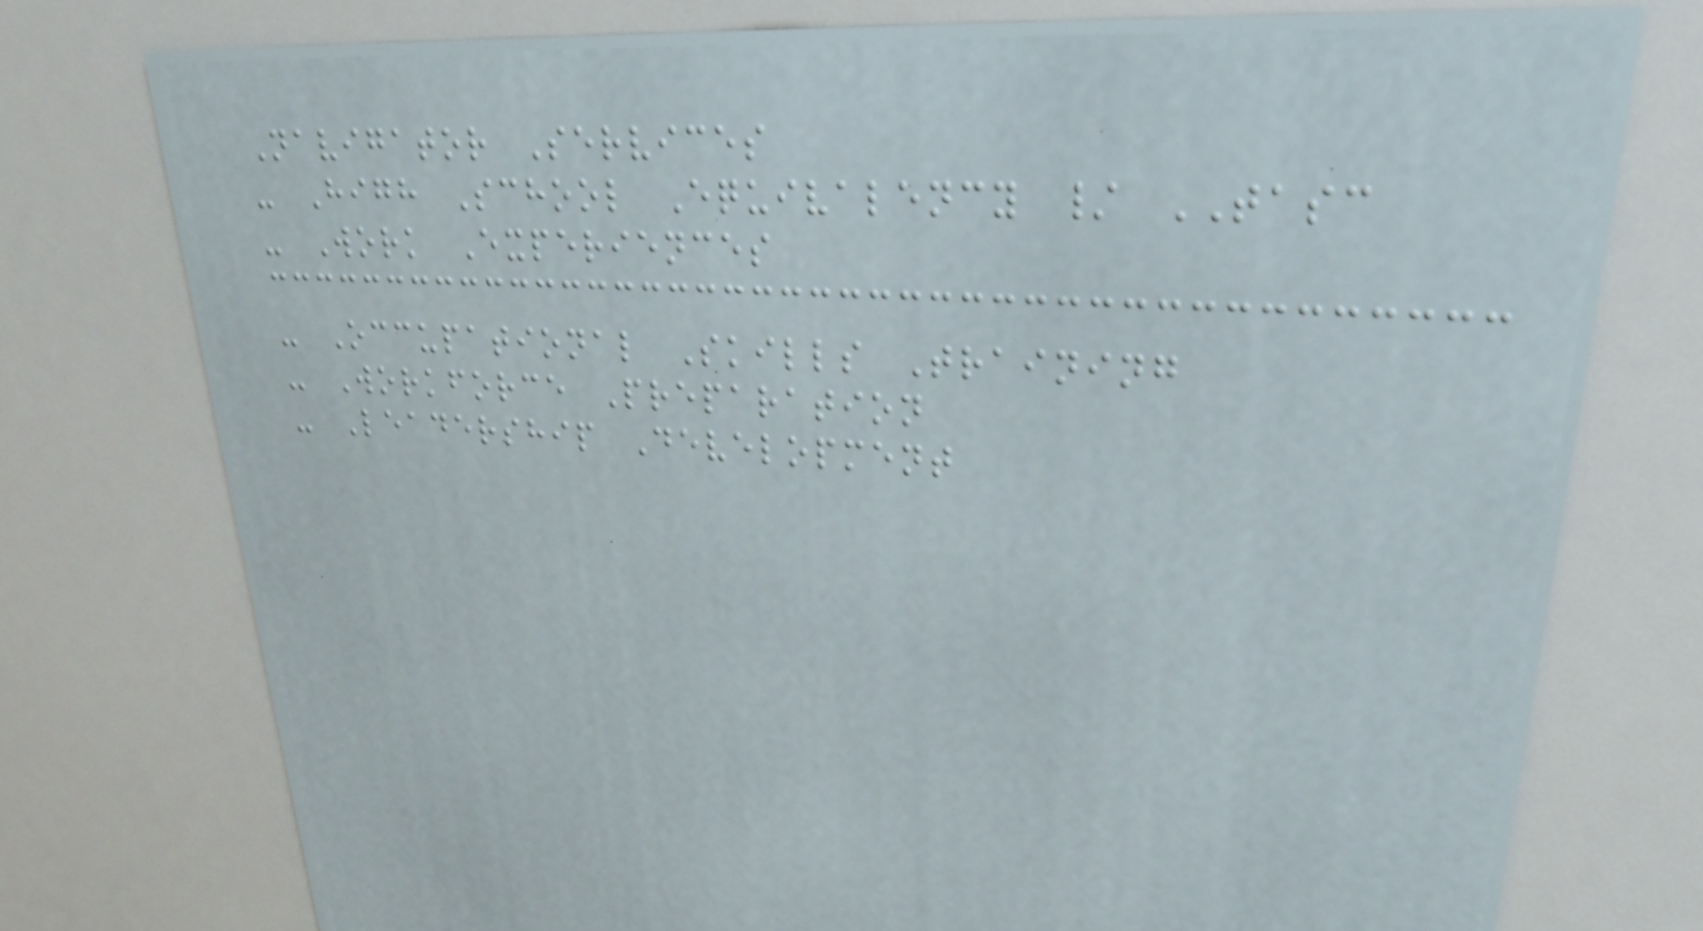Navigator Services
- High School Equivalency / TASC
- Work Experiences
- Occupational Skills Training
- Workforce Preparation
- Leadership Development
